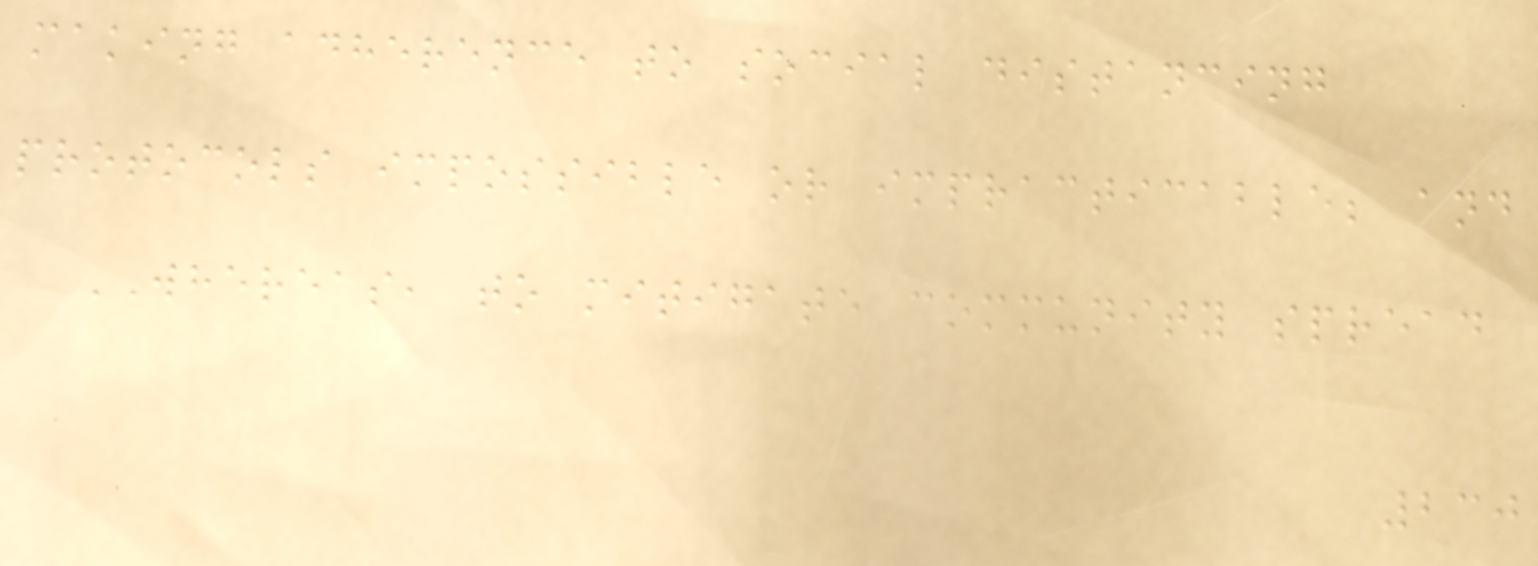making adherence to social distancing
protocols impossible or impracticable; and
WHEREAS, to mitigate community spread
230
